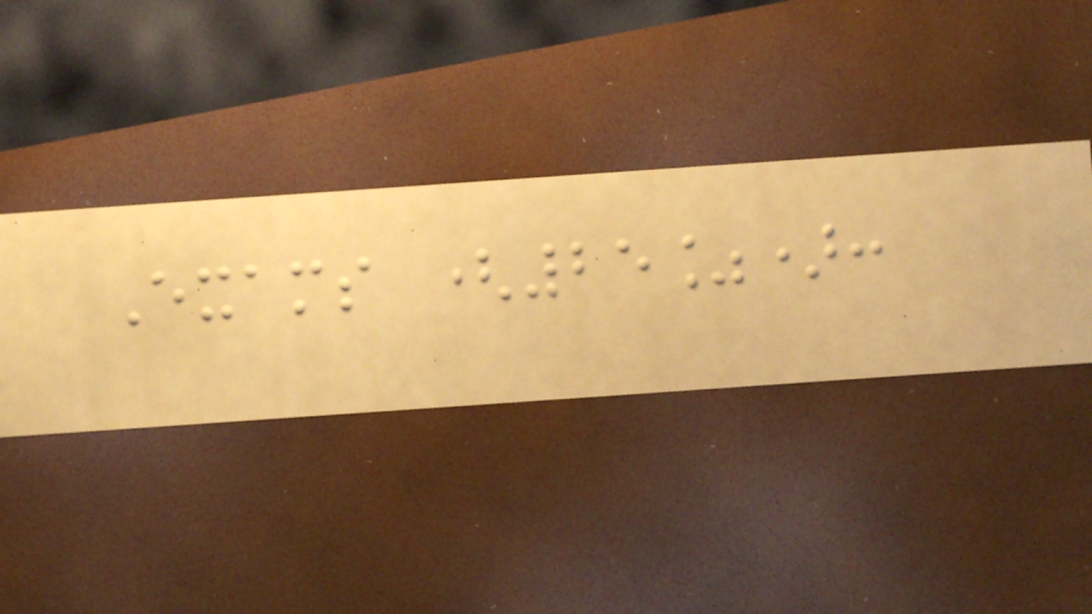Exams (25%):
